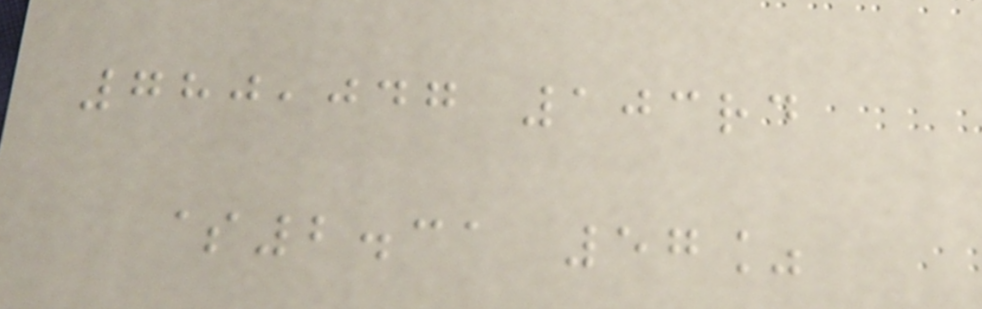780,047 103rd
$2.31 57%
